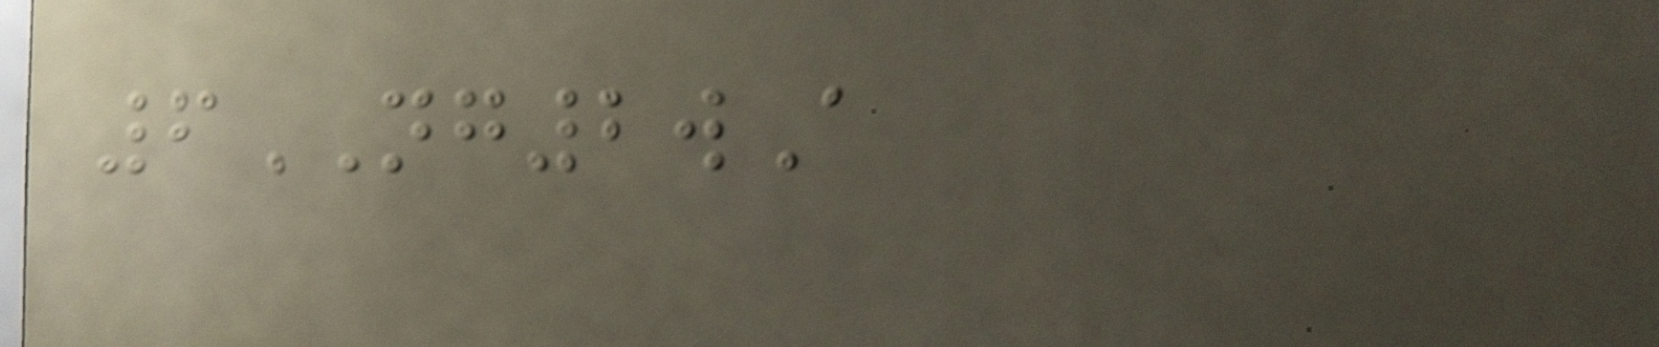6NG2wA
